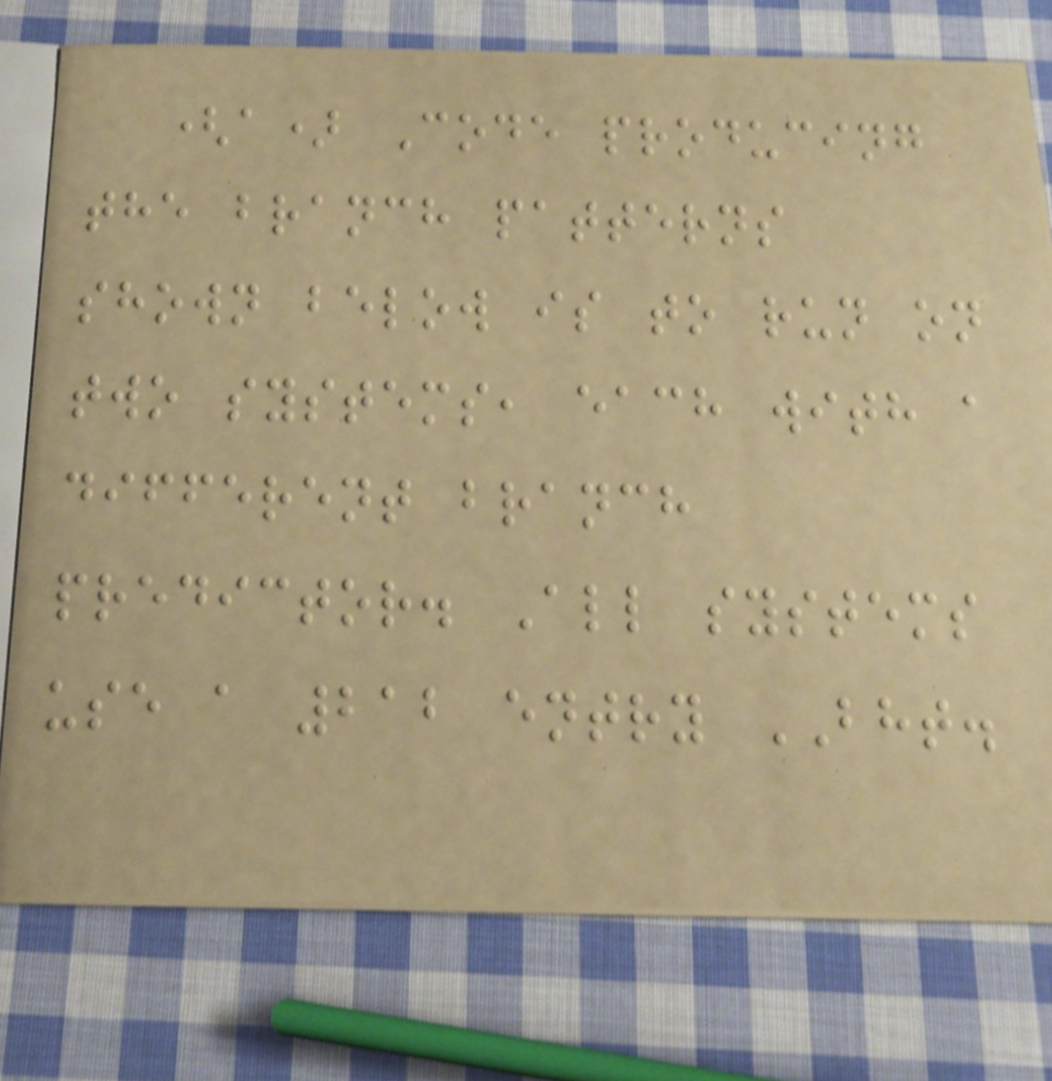(a) Code producing
the branch patterns
shown below is to run on
two systems, each with a
different branch
predictor. All systems
use a 212 entry BHT.
